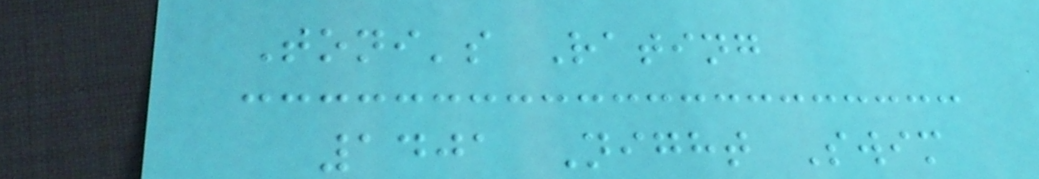Toni's Rating
1401 Night Swim
